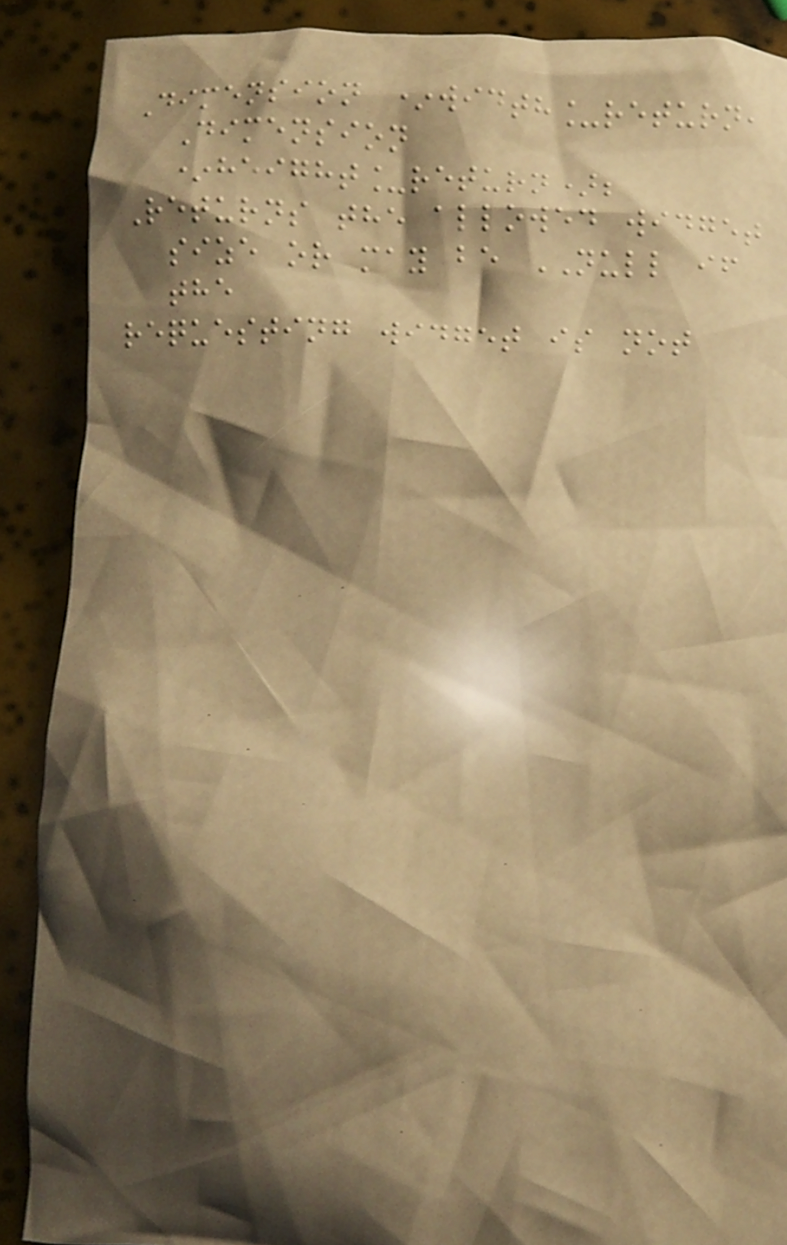Dimension *width_return,
Dimension
*height_return);
Returns the allowed widget
size or may be NULL if
the
requesting widget is not
